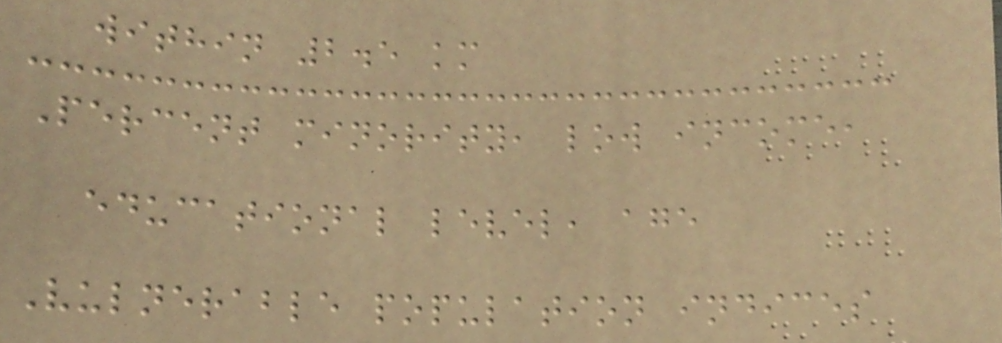within 2.5 km
Percent minority, low income,
educational level, age
Vulnerable population indices
